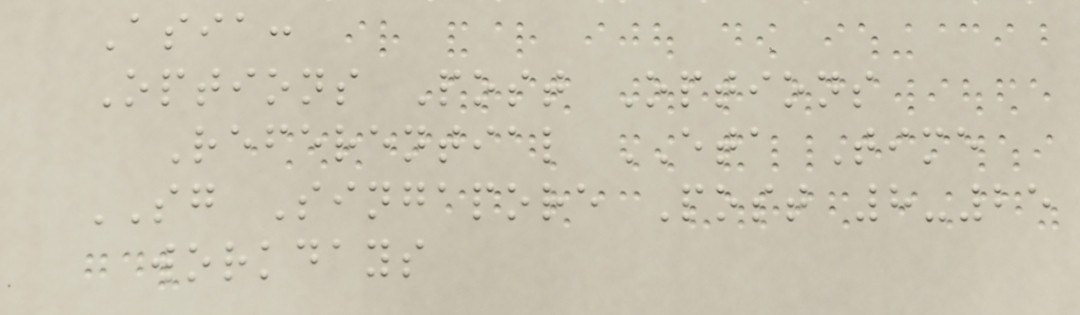Asia:
Options Post Options
Referential ETA Time
SG Singapore Post 8-25
workdays
